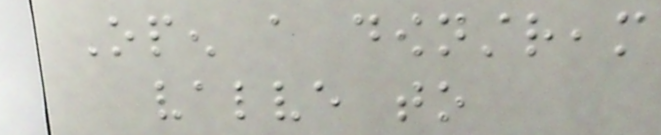Open a downstream
valve to
